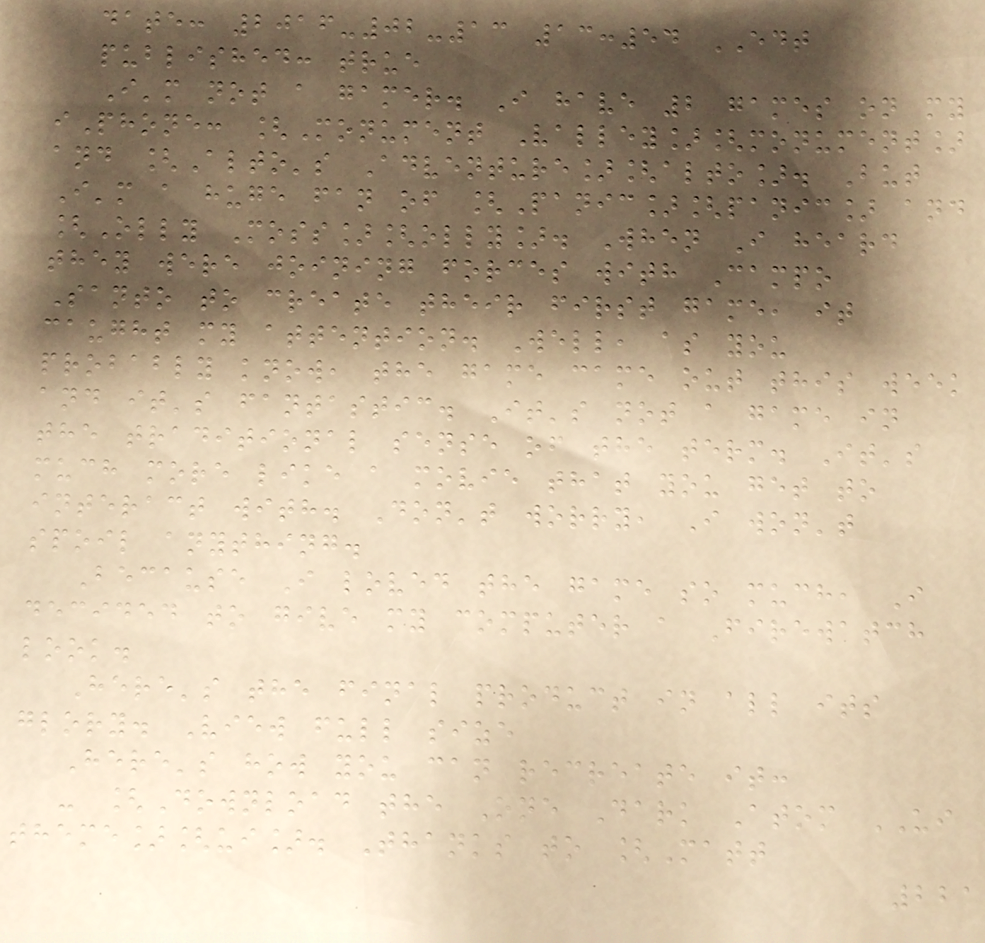date: 2016-02-13 13:54 EDT
published: true
I'm not a gamer. I have 2 games on my
iPhone: [Monument Valley][monument]
and [Alto's Adventure][alto]. But
I'm a huge fan of [Panic][panic] and
[Olly Moss][olly]. When I heard
they were joining forces with Campo
Santo to create their first game, it
caught my attention. Well, as you
probably know, the game came out this week
and it's fantastic. It's not a game in
the traditional sense of the term. It's
much more like a movie that you get to
interact with. Don't worry, I won't
spoil anything.
Because I loved the game so much, I
decided to give my computer a Firewatch
look.
Here's the final product in all its
glory. View full size
Here's how you can recreate it:
- [Download the One Dark Atom UI
theme][ui]. Thanks to [Matt
221
